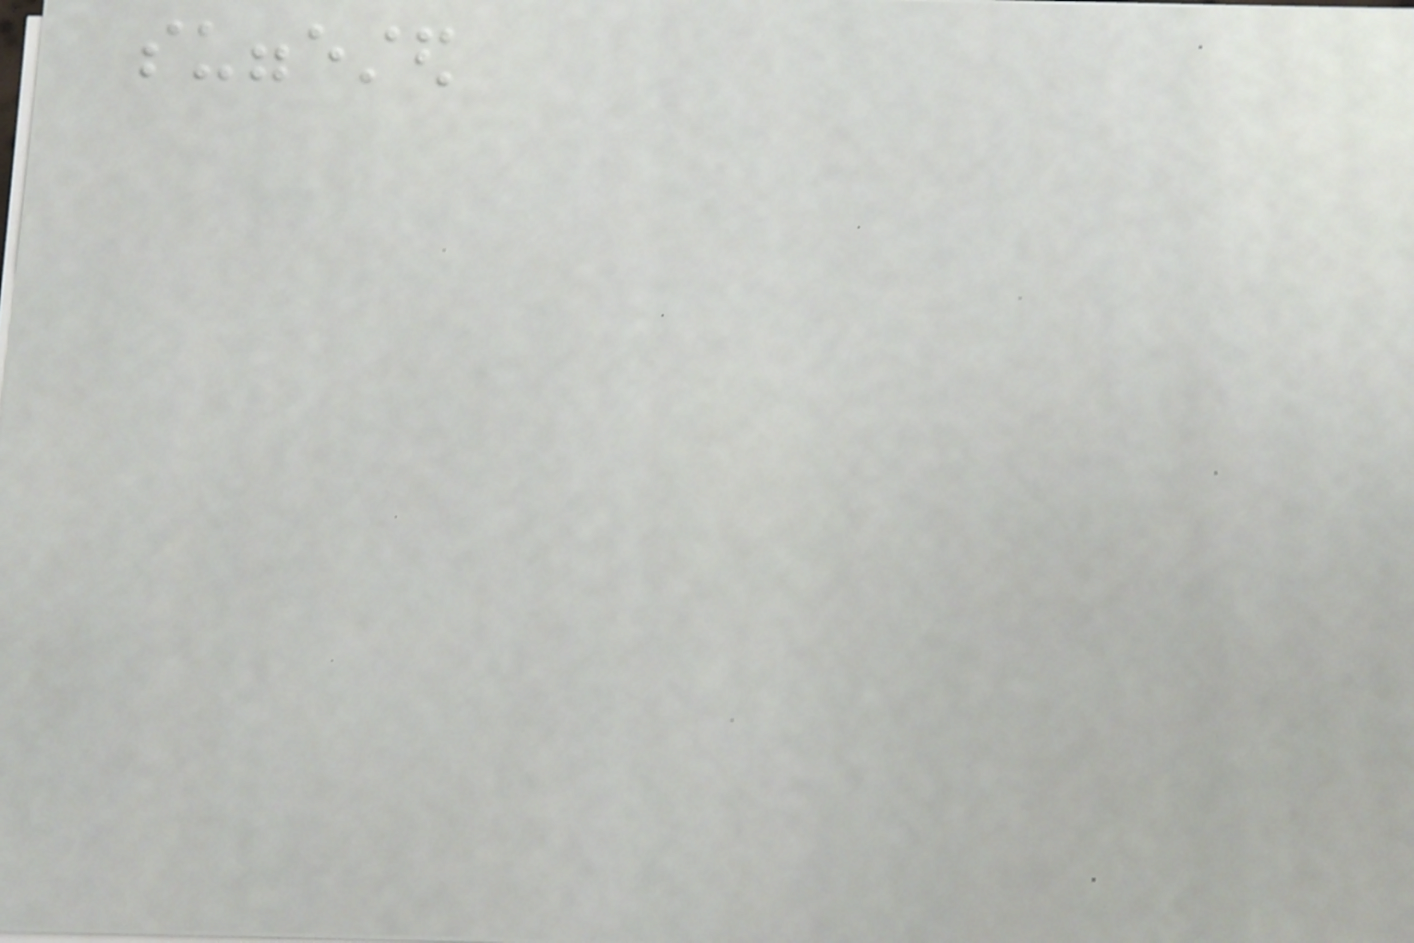suggested
